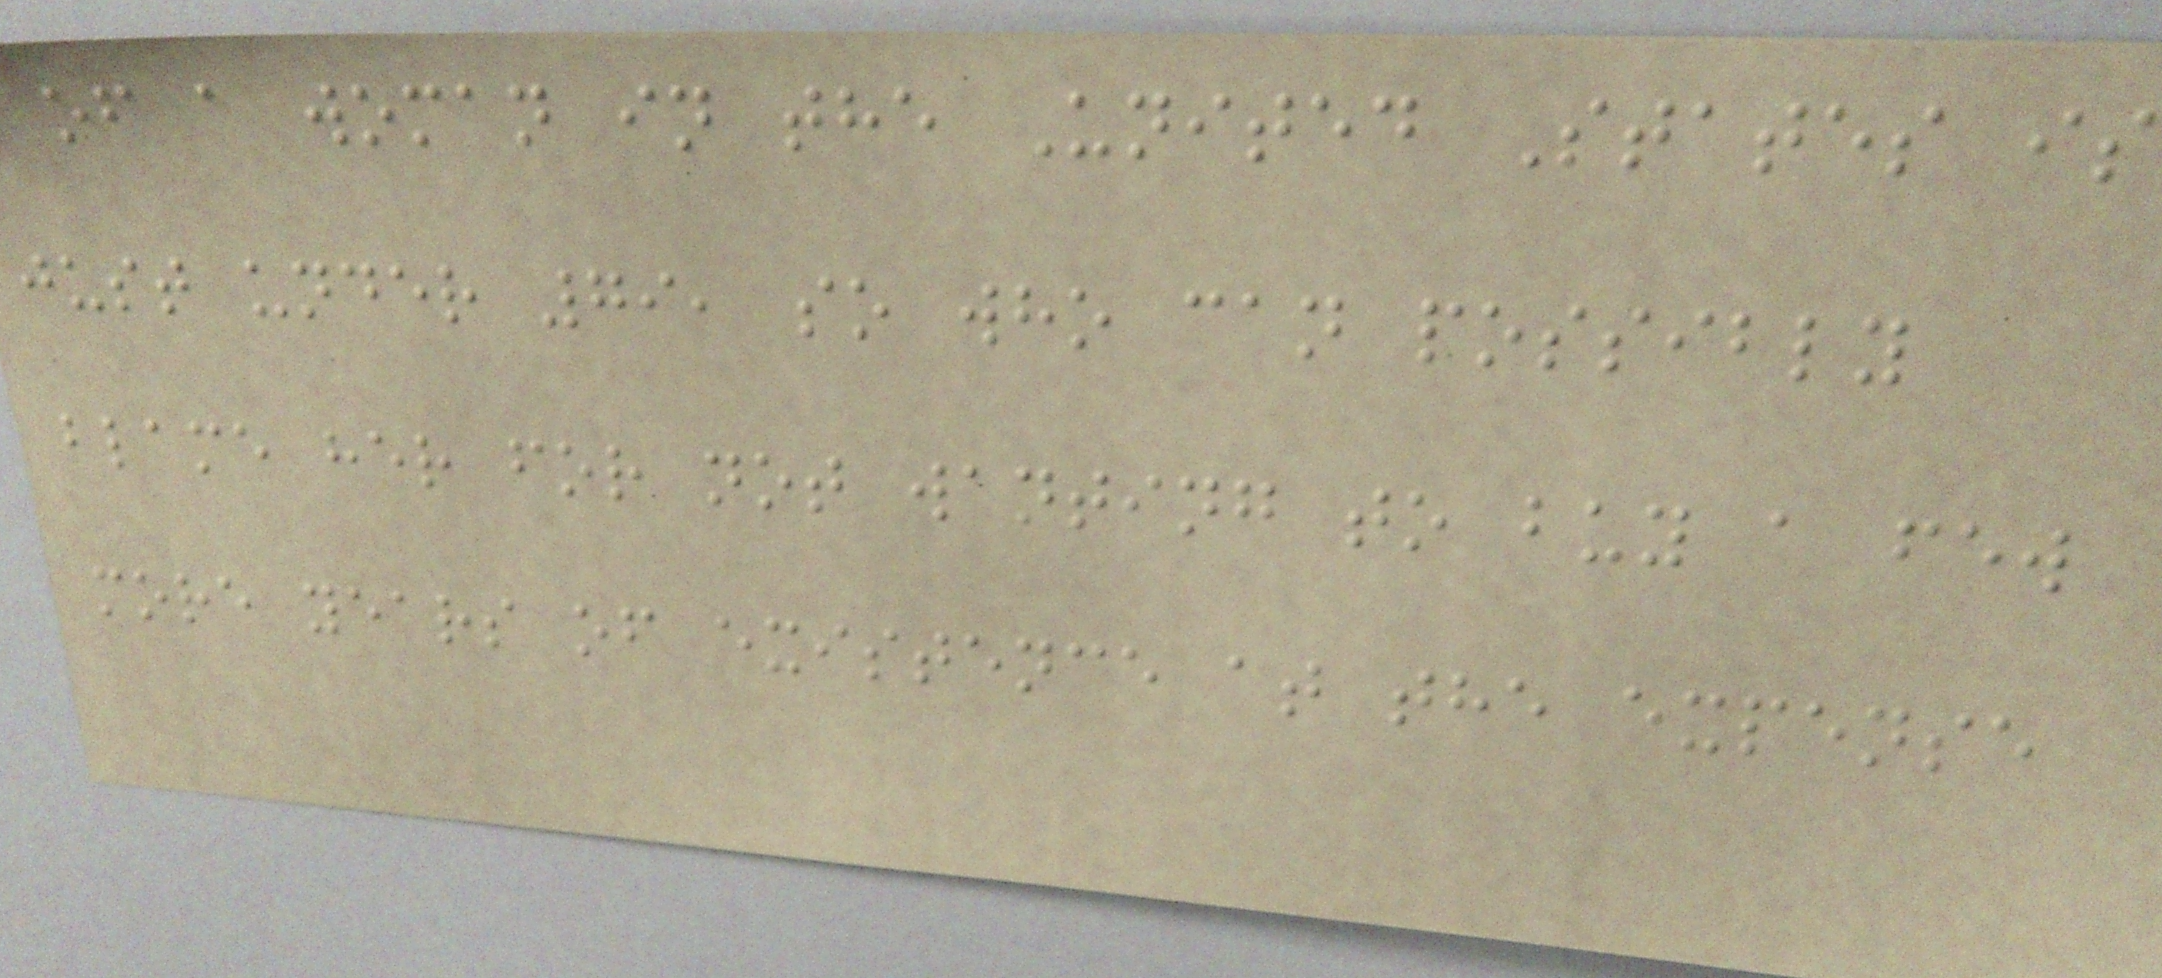of a woman in the United States is
just under 79, so who can possibly
blame her for not wanting to buy a few
more years of existence at the expense
